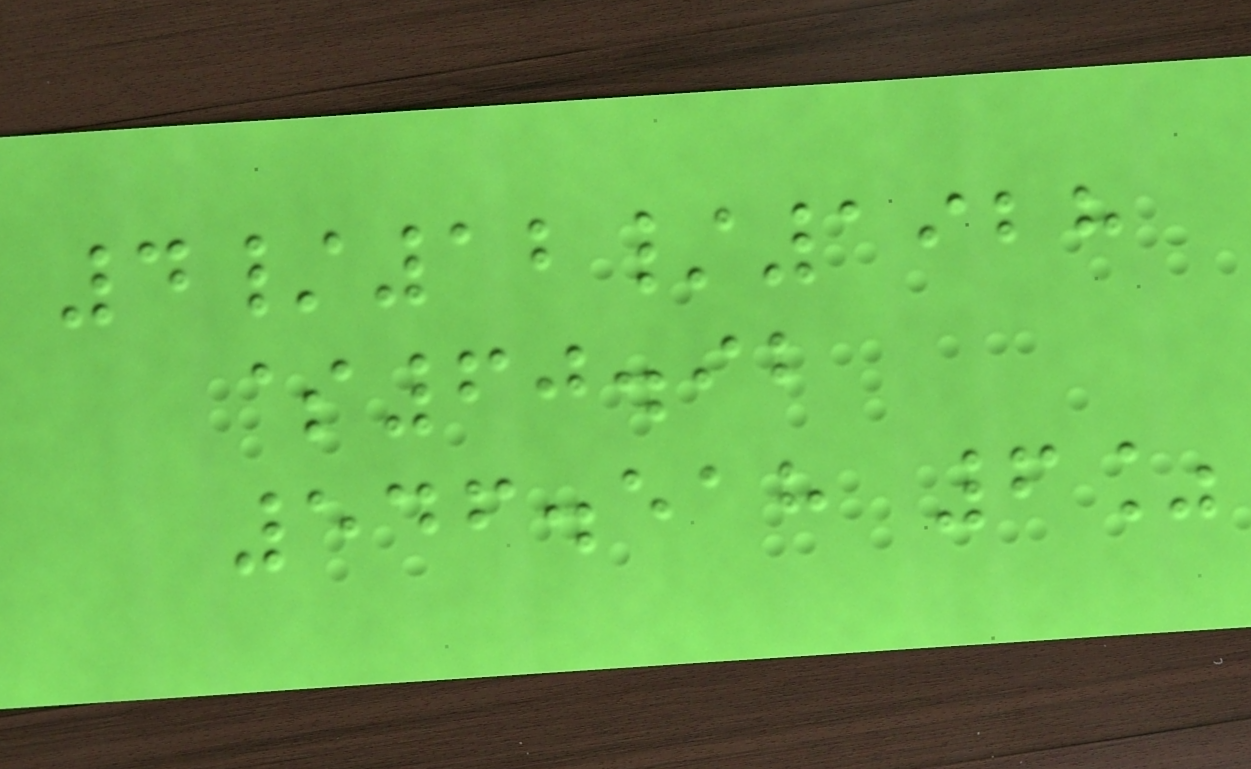4/12/1928
$60.92
546.518 6%
